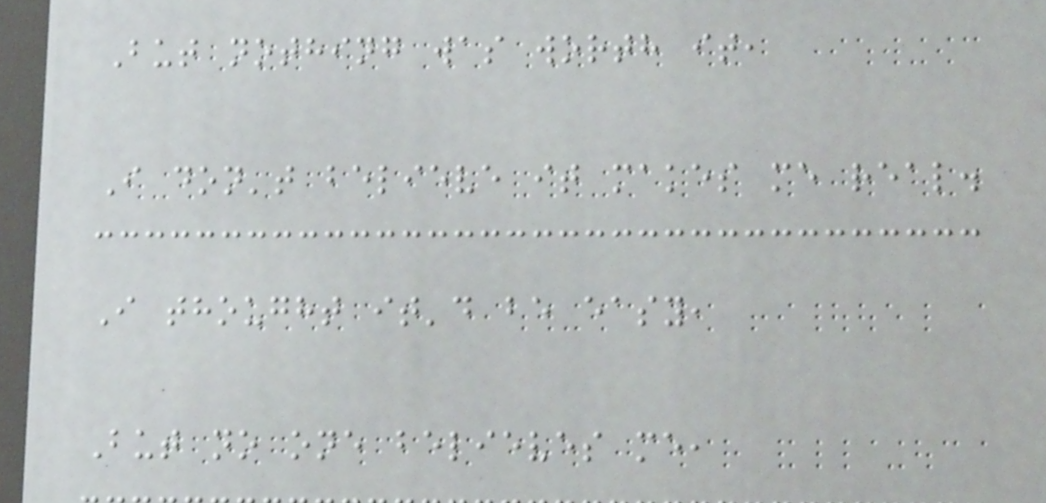But nothing was worth it,
I don't believe it makes me real.
I thought it'd be easy,
But no one believes me,
